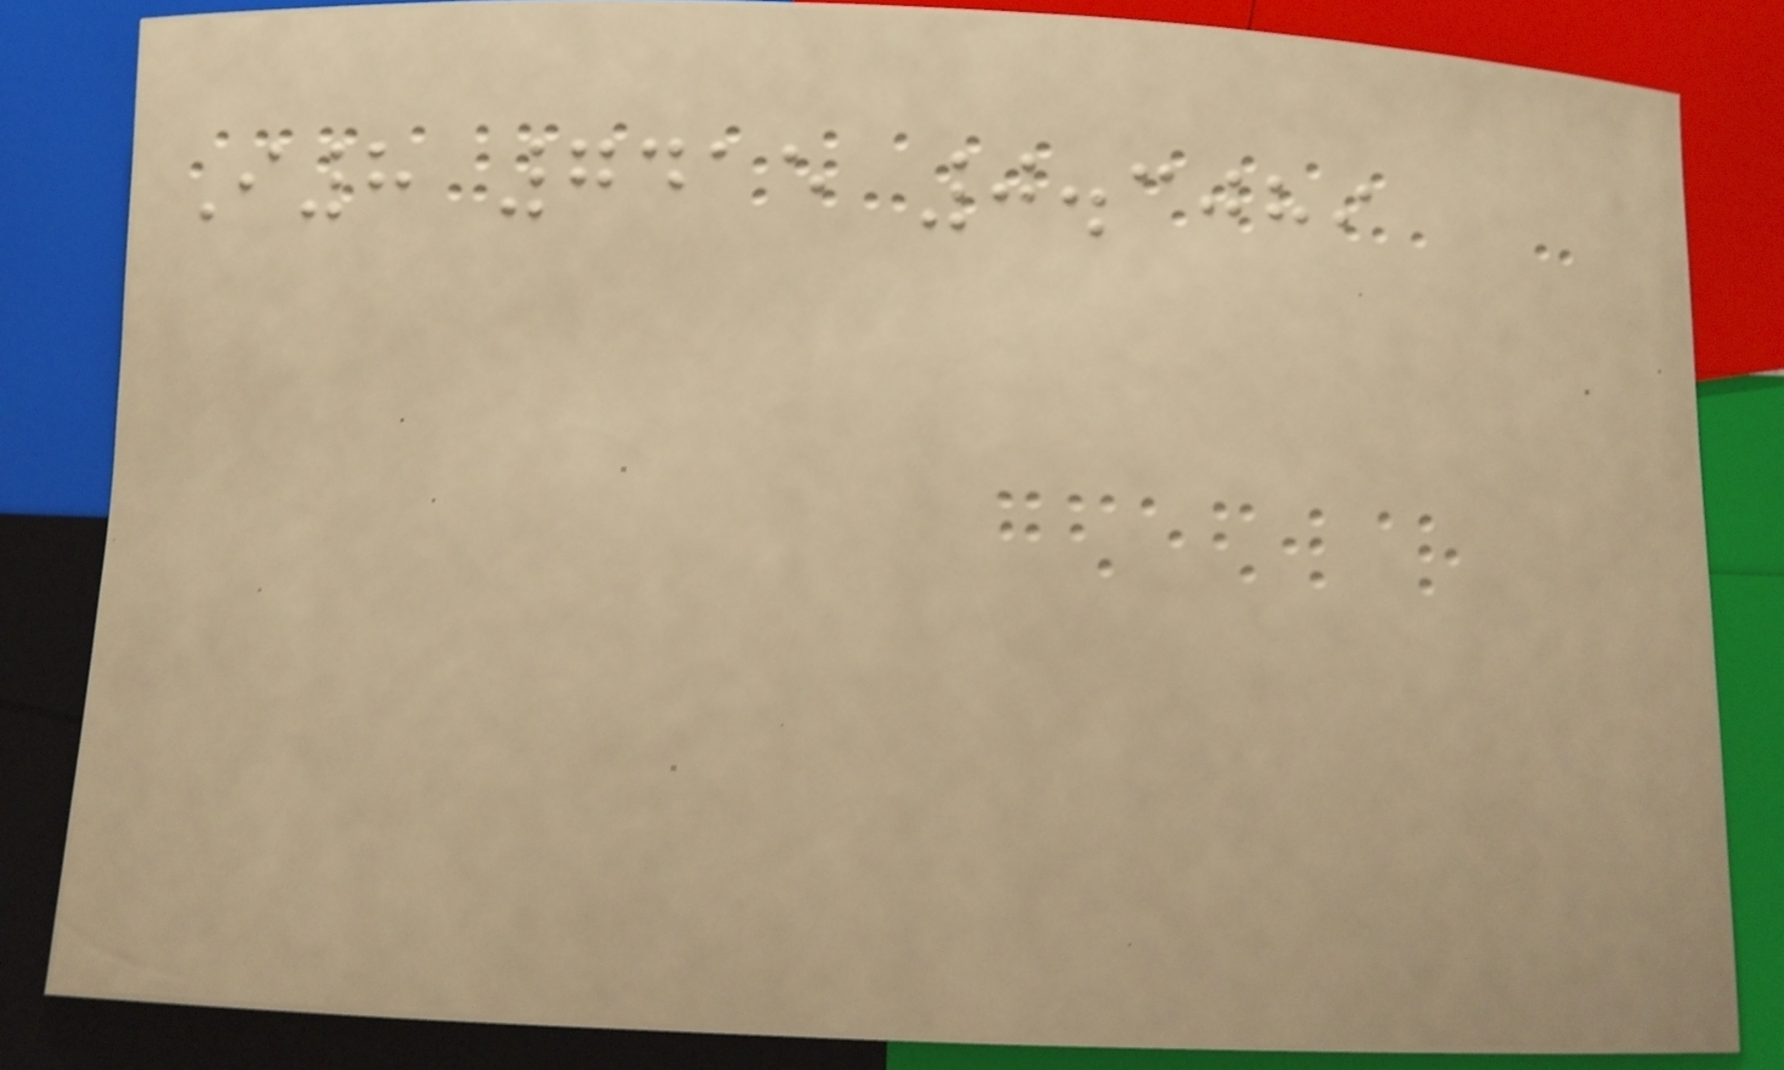I8 7415 0.3089
